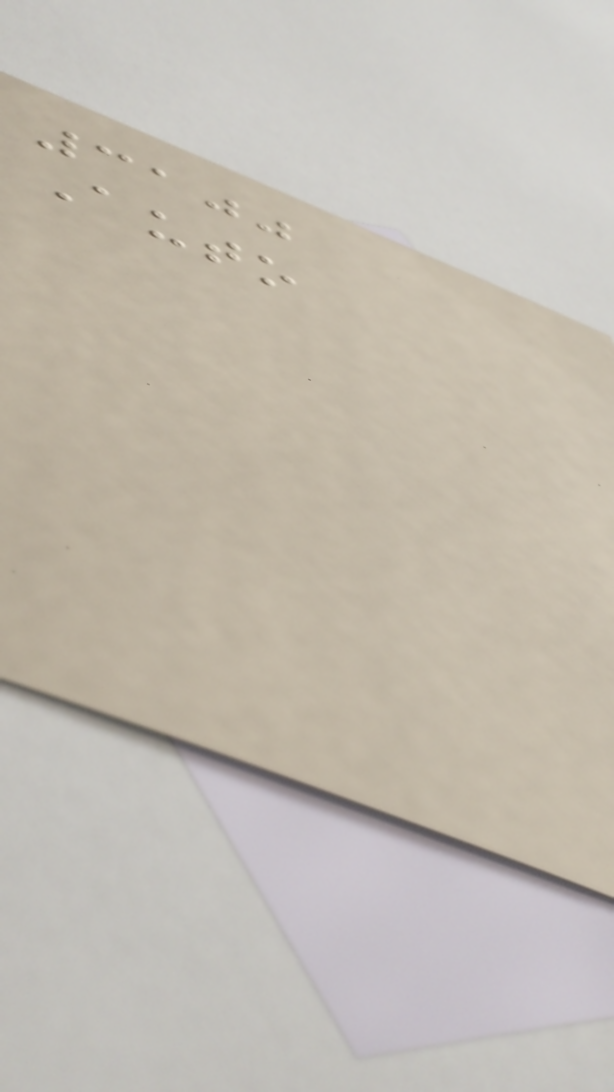3100
Auto
